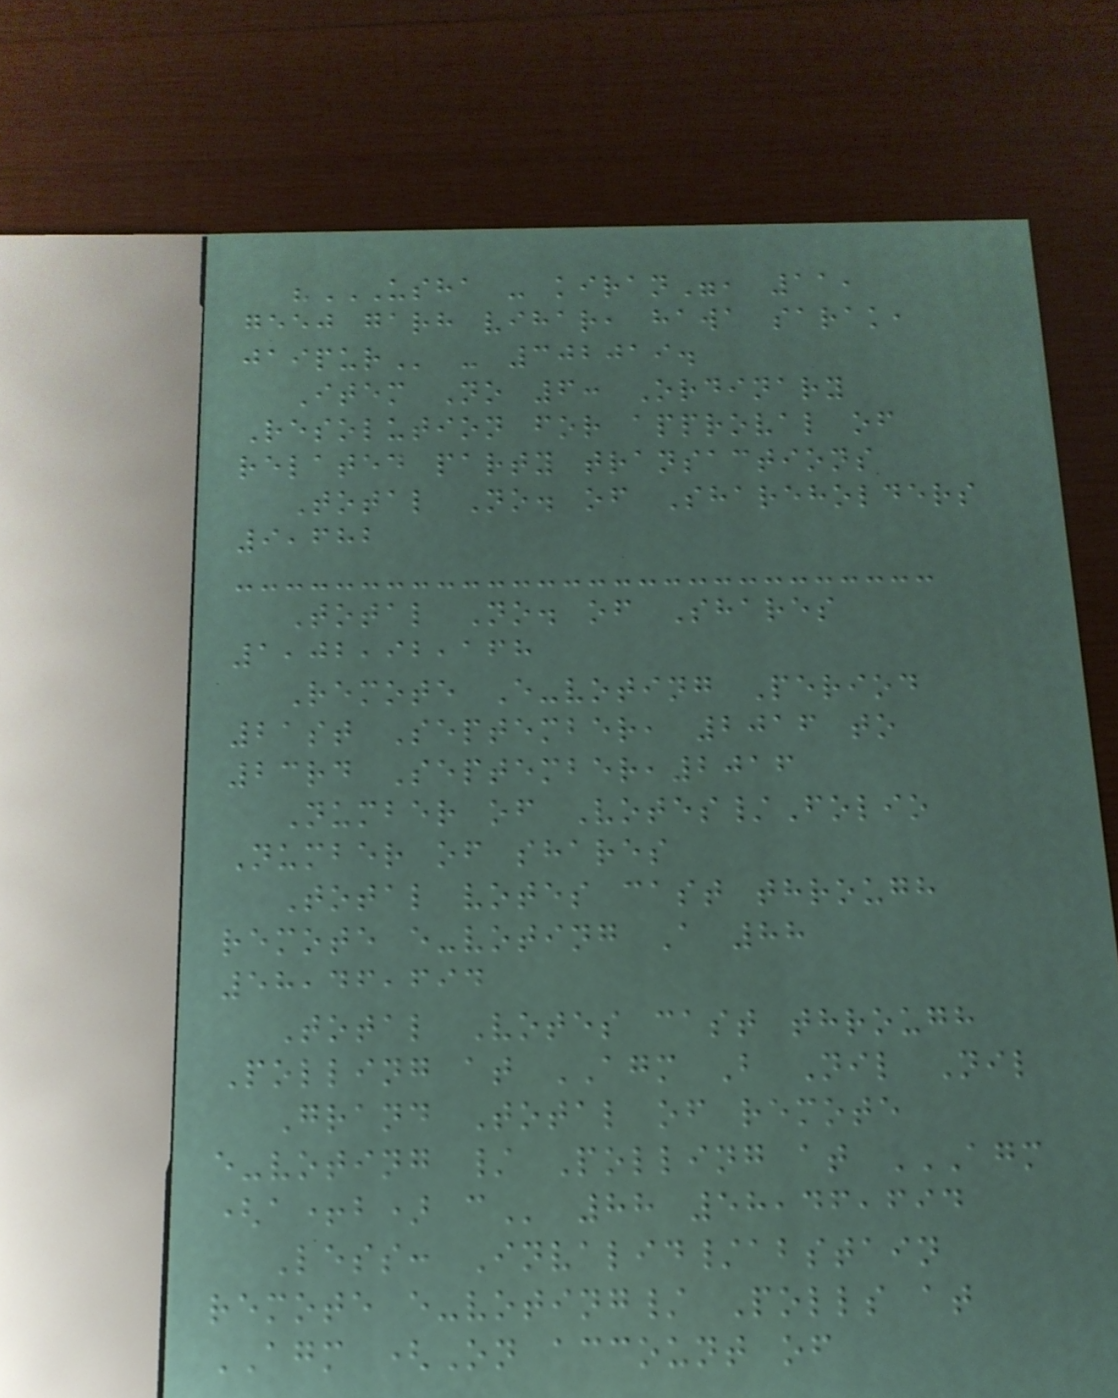"USHA - KIRAN", 11,
GEEJ GARH VIHAR, HAWA SARAK,
JAIPUR - 302019.
Item No 6: Ordinary
Resolution for approval of
related party transactions
Total No. of Shareholders
9,682
Total No. of Shares
1,02,92,168
Remote E-voting Period
21st September, 2016 to
23rd September,2016
Number of Votes/Folio
Number of shares
Total votes cast through
remote e-voting A 88
58,46,694
Total Votes cast through
Polling at AGM B Nil Nil
Grand Total of remote
e-voting / Polling at AGM
(A+B) C 88 58,46,694
Less: Invalid/abstain
remote e-voting/ Polls at
AGM (On account of
